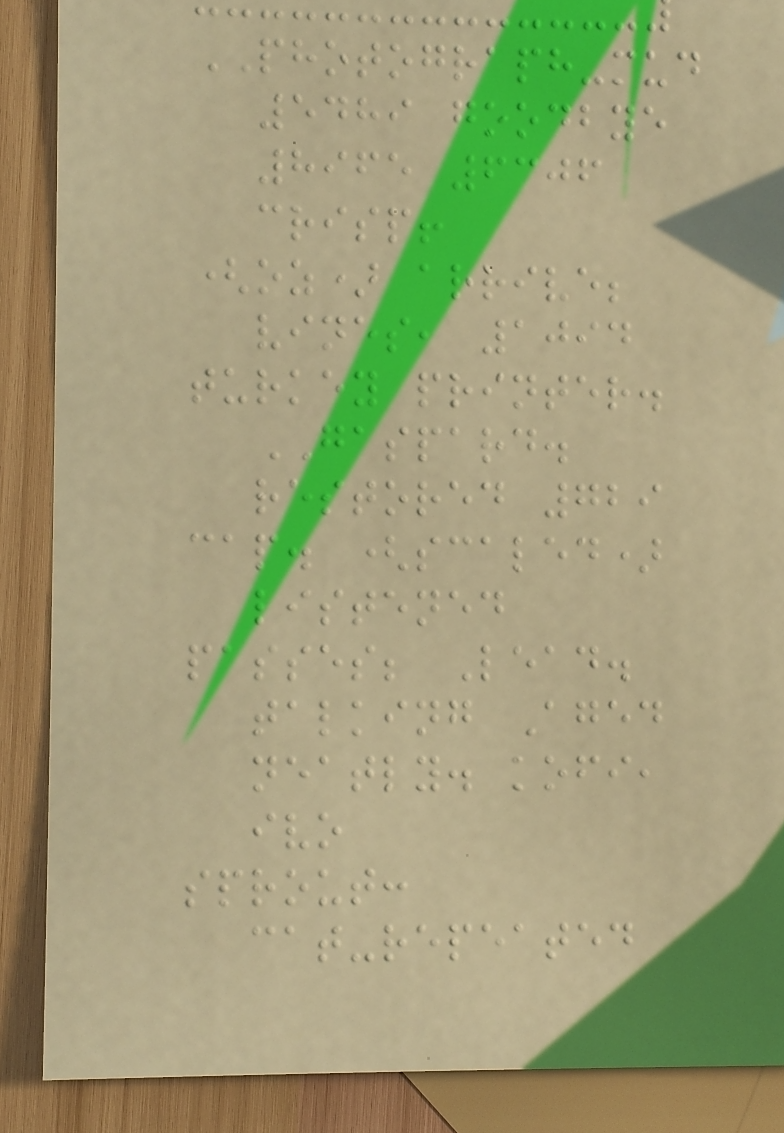PHOTOGRAPH-mud
5489 goodbye
8965 6306
crisp!
(oz) arrive;
vines, 1094
turkey printer.
GASPARD.
restored 729
cap. (scaled)
listened
passes; Lead.
talking Aged
neatly. kofi,
ivo
sprout:
cat-repeated
